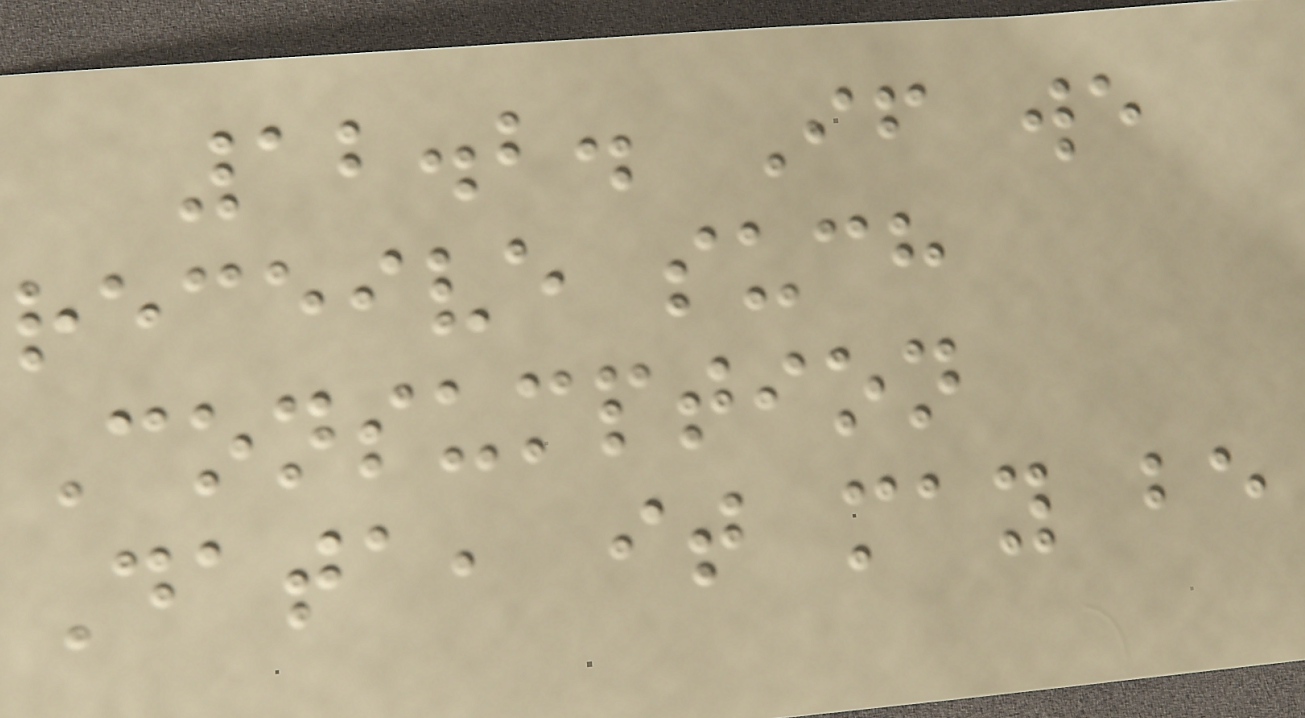12.2. If we
receive such
Consumption
Data, it may be
